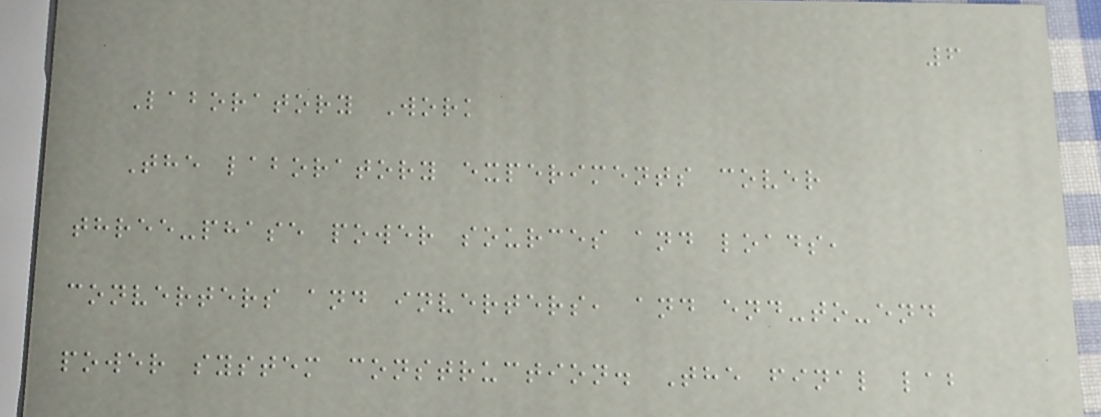6
Laboratory Work
The laboratory experiments cover
three-phase power sources and loads,
converters and inverters, and end-to-end
power system construction. The final lab
